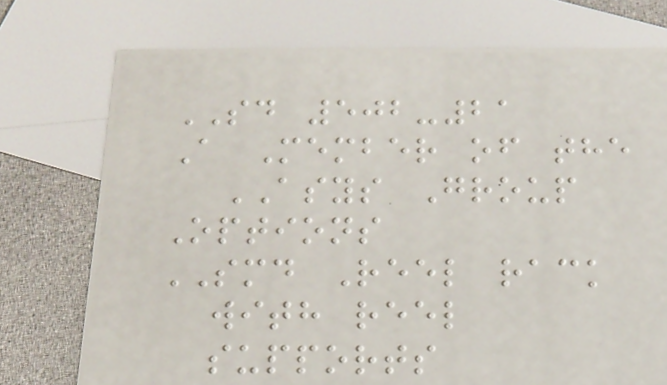SD 502-21
A Member of the
ASYS Group
Options
SMD Reel rack
with reel
supports
